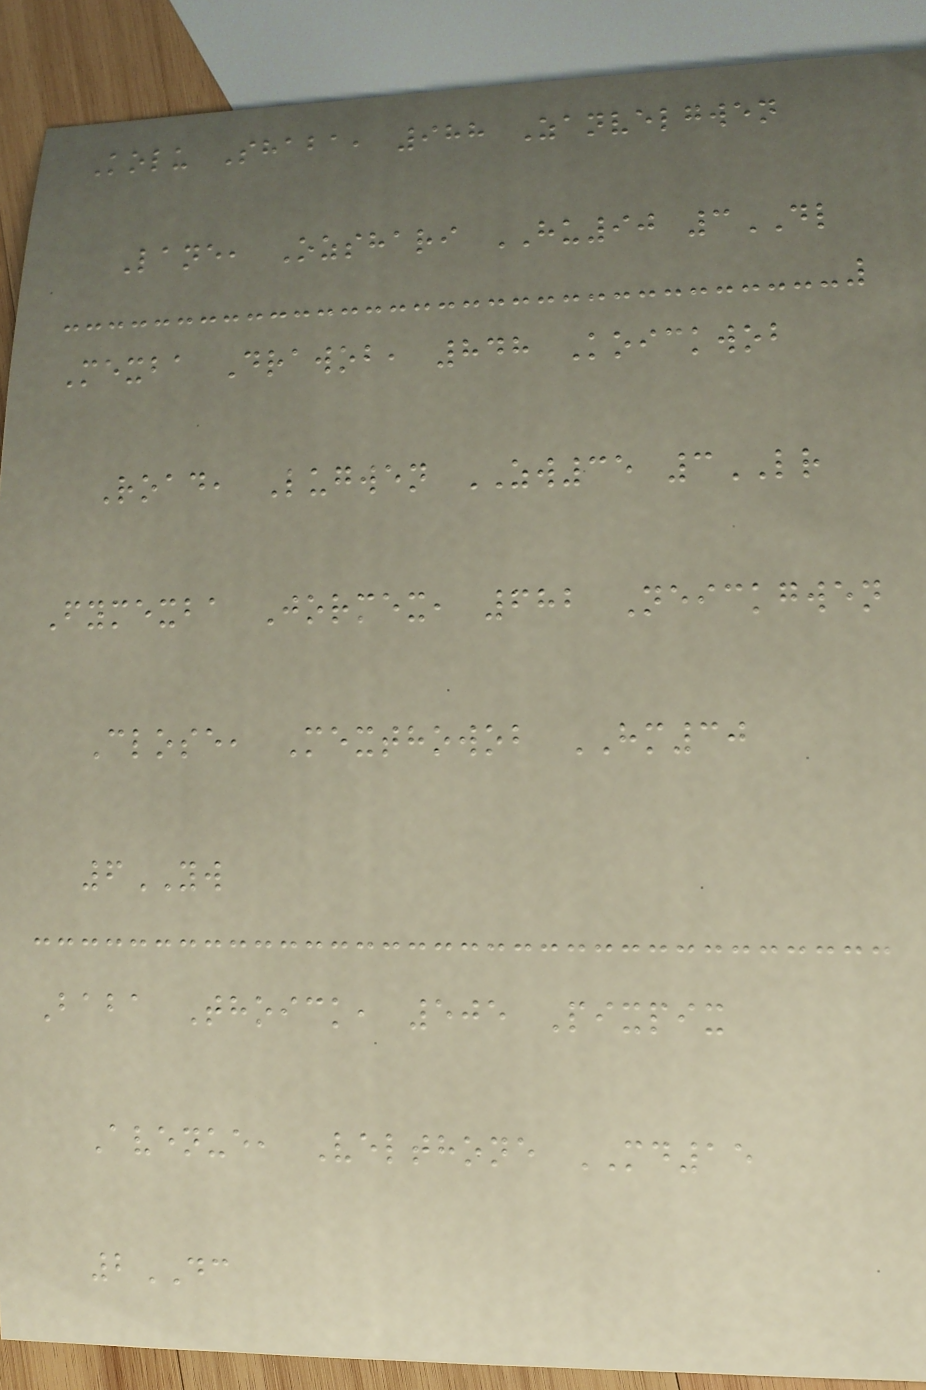Kolu Shaba, 988 Zanvelgwen
Lane, Ozshari HU90 3DL
Mexba Drawob, 848 Koickwob
Road, Lugwen ZW35 3LR
Fymexba Jormex, 682 Neickgwen
Close, Mexthowob HM30
6YW
Baba Thoick, 505 Pixpix
Avenue, Velthone MD15
2DC
